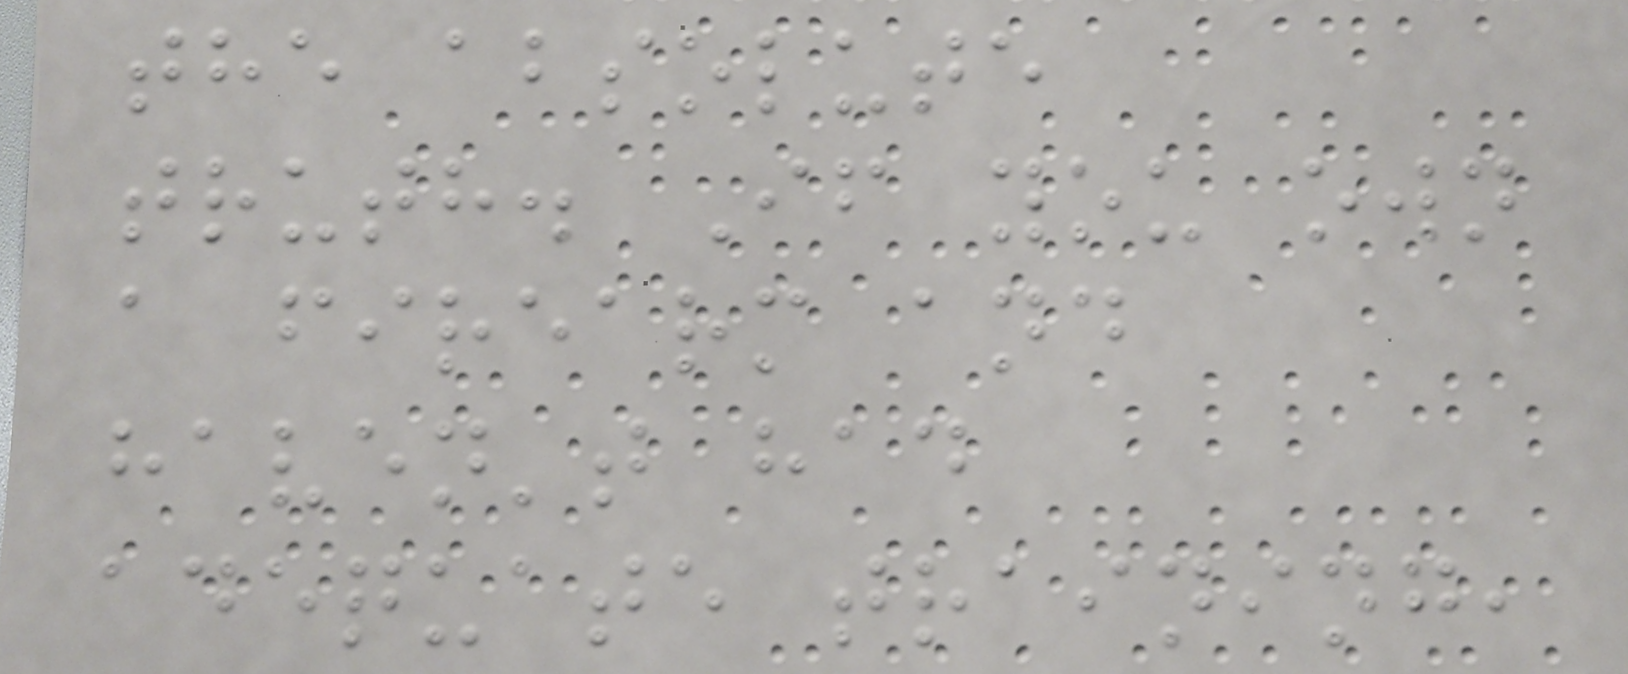the absolute
truth. If you own
a firearm and
haven't had
adequate training,
